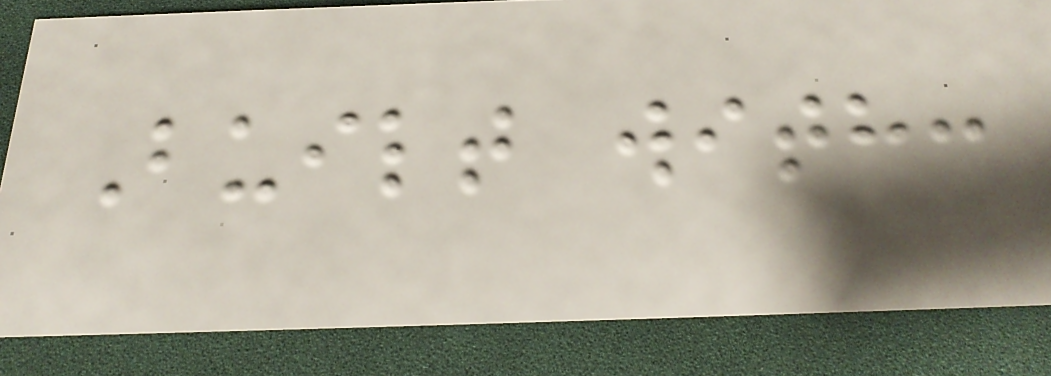Built with:
